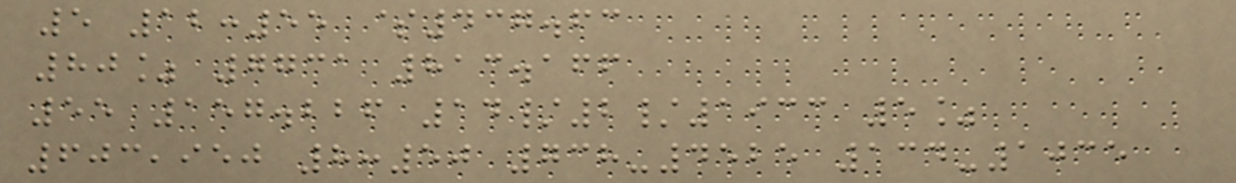5 12:55 $437.63
80% 7731 813.166
55 157.226 14/2/1933 5%
603,950 8:50 738-4525 134-1035
